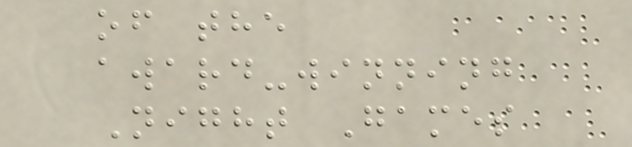of the
award-winning
Night Games
